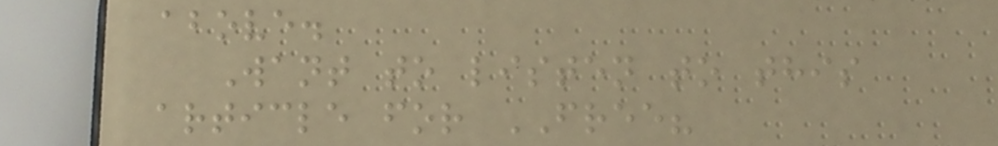above.
Want to listen to this
article for FREE?
